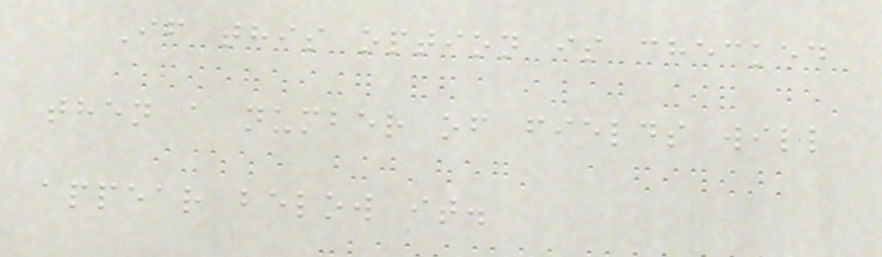If this option is checked
then a number of fields will
appear below it.
